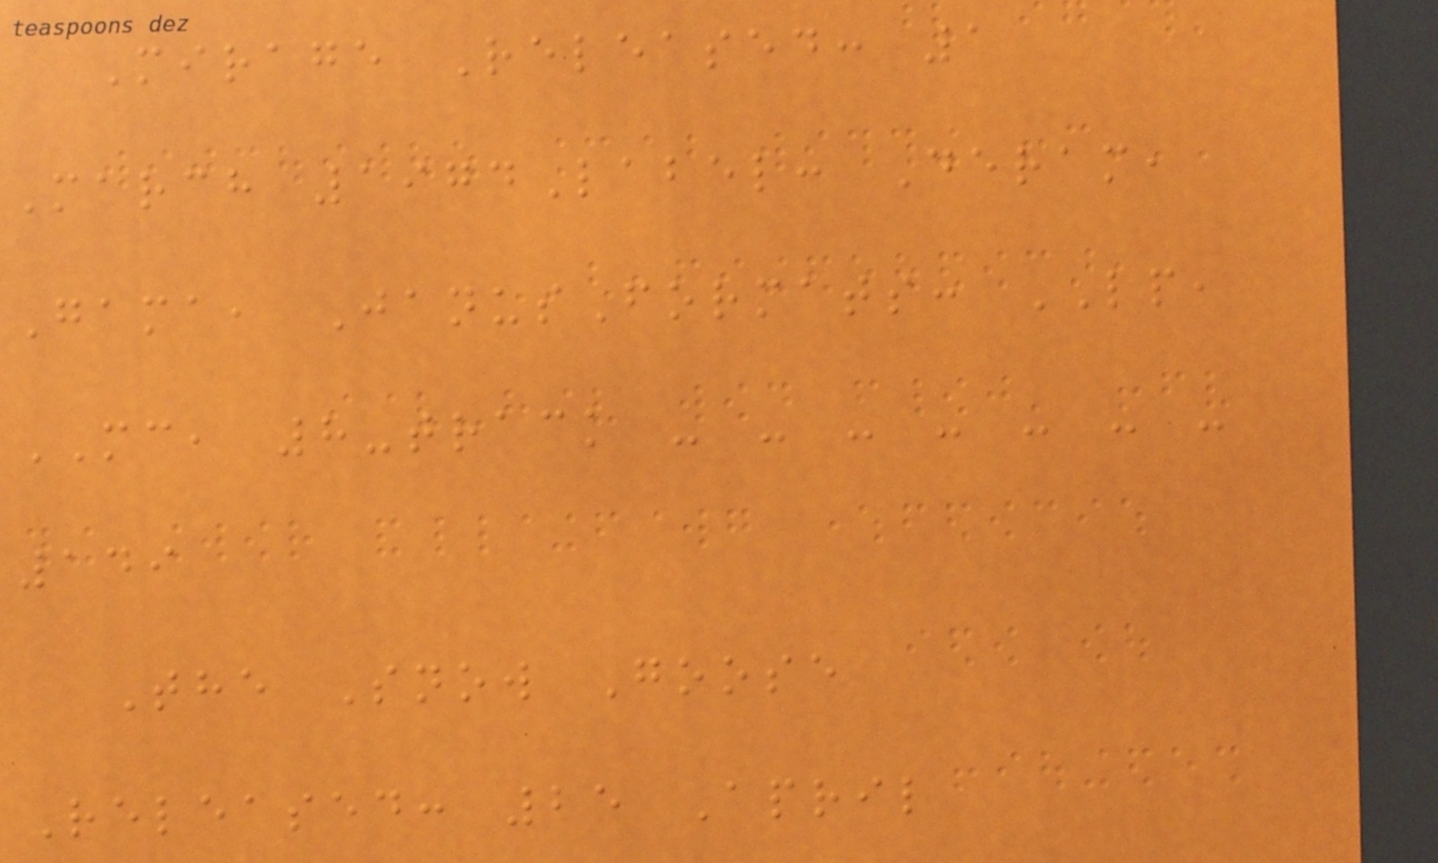Mirage Released: 1
March 1974Label: Deram,
Gama, JanusFormats: LP,
MC, 8-track - - - - - - -
149
The Snow Goose
Released: 25 April
